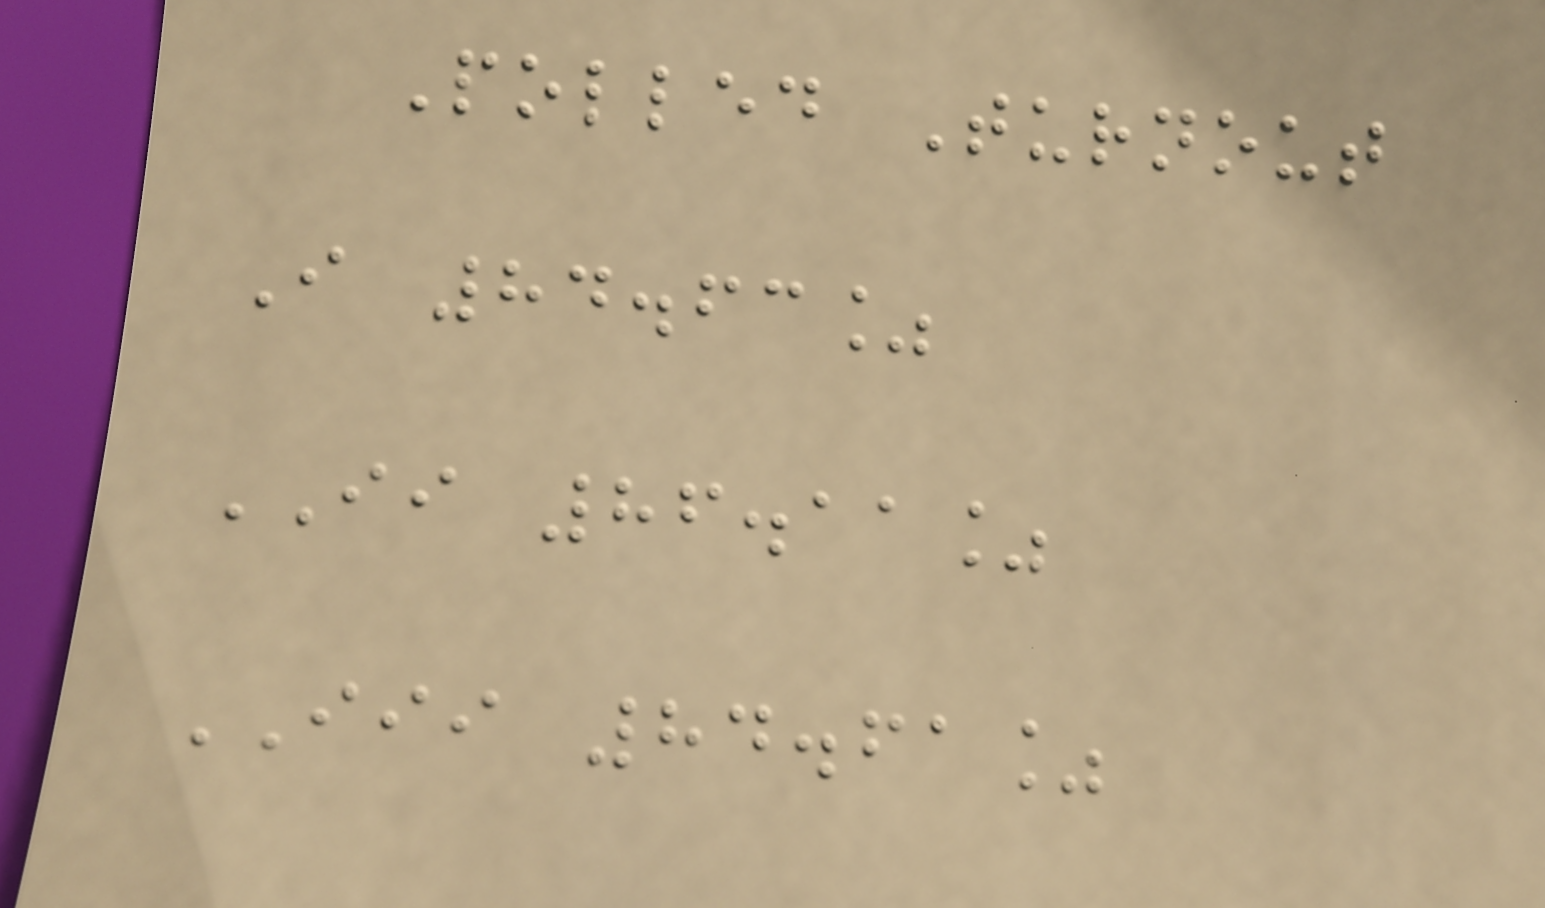Polled Turnout
I 84.63%
II 86.11%
III 84.61%
